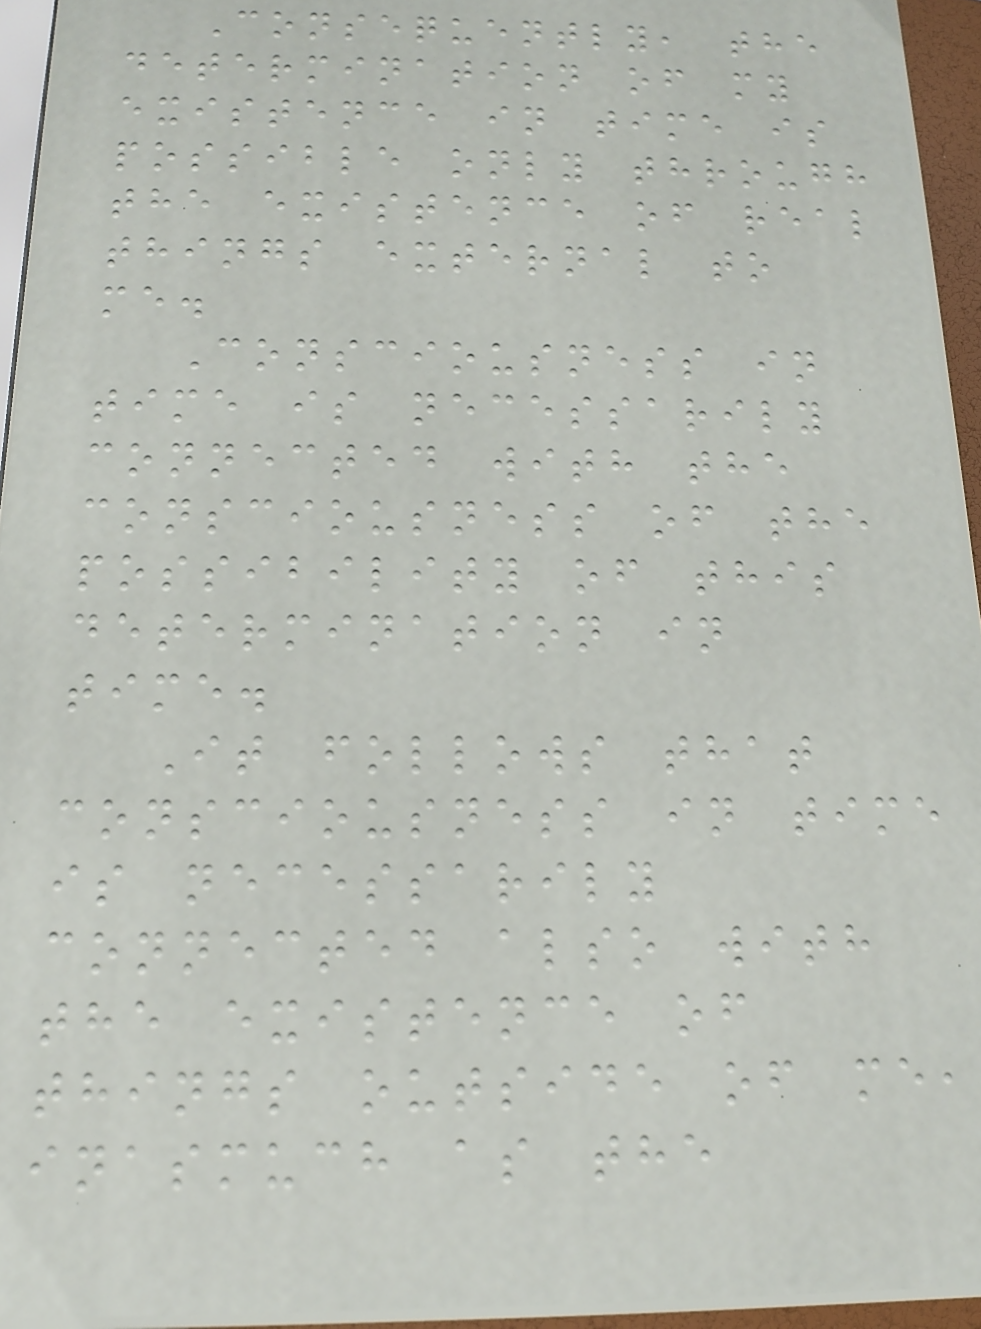Consequently, the
determination of my
existence in time is
possible only through
the existence of real
things external to
me.
Consciousness in
time is necessarily
connected with the
consciousness of the
possibility of this
determination in
time.
It follows that
consciousness in time
is necessarily
connected also with
the existence of
things outside of me,
inasmuch as the
